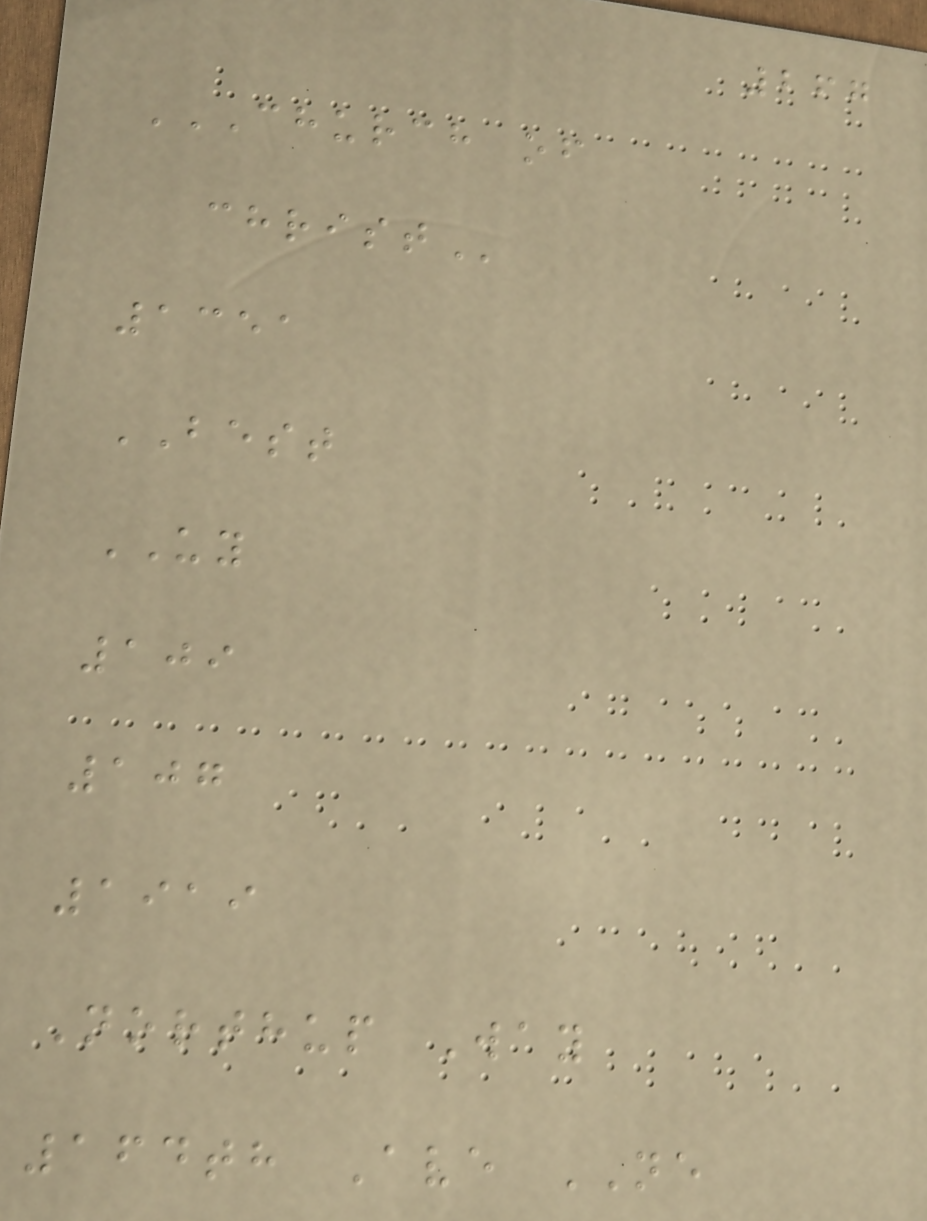267
CHURCH OF
CHRIST
1351
BEST
UY
109
107
1919
Northup Way
164th Ave NE
